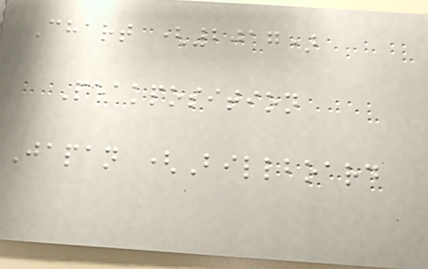Chart (2017)
Peakposition
Japan (Billboard
